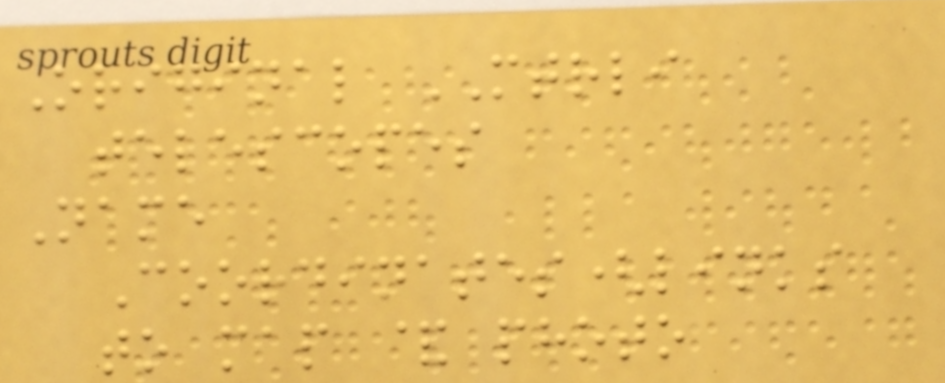Original MTRLI
telescopes
Name
Coordinates(links
to map & photo
